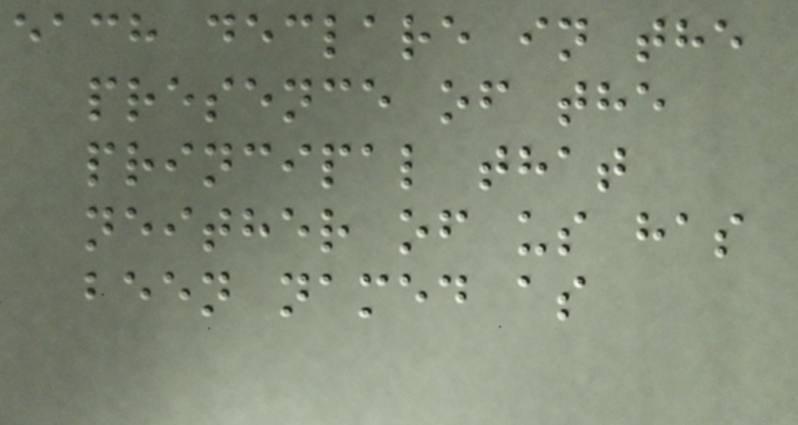each declare in the
presence of the
principal that
neither of us has
been named as
